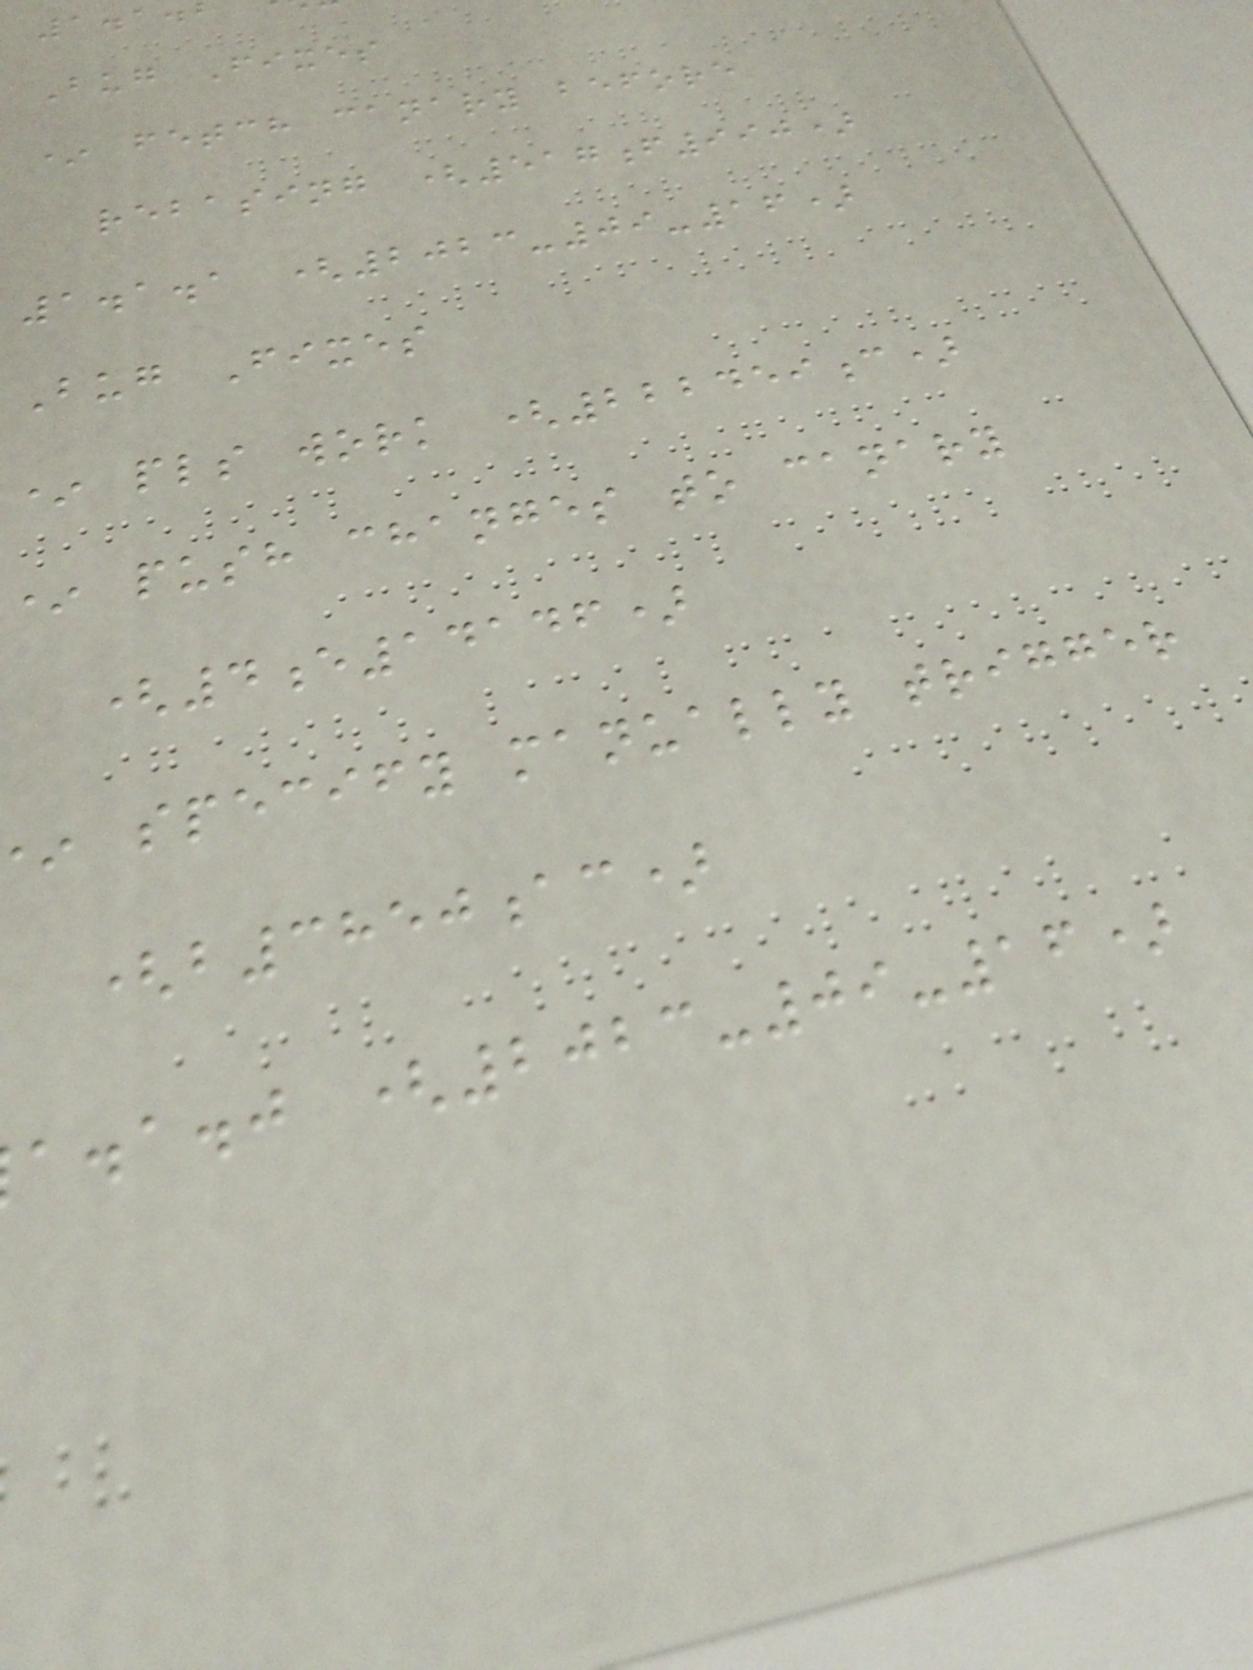Bug Fixes
* fetch canary before
rebasing (517f990)
1.1.1 (2023-09-16)
Bug Fixes
* pls work (222459c)
* push changes to canary
(4e14146)
specify manually trigger
(b3850ac)
a.a.j (2023-09-16)
